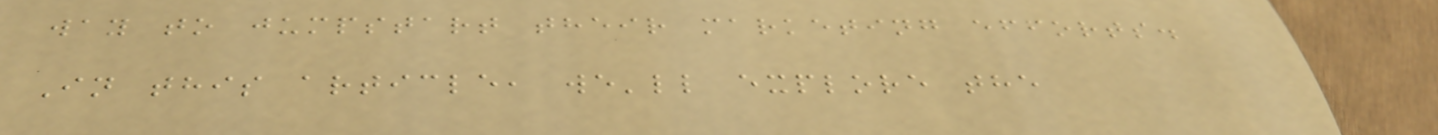way to jumpstart their marketing efforts.
In this article, we'll explore the
